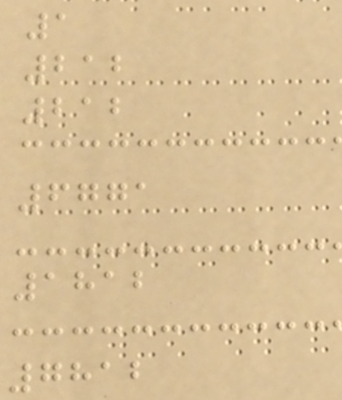1
212
212
6771
1812
7812
